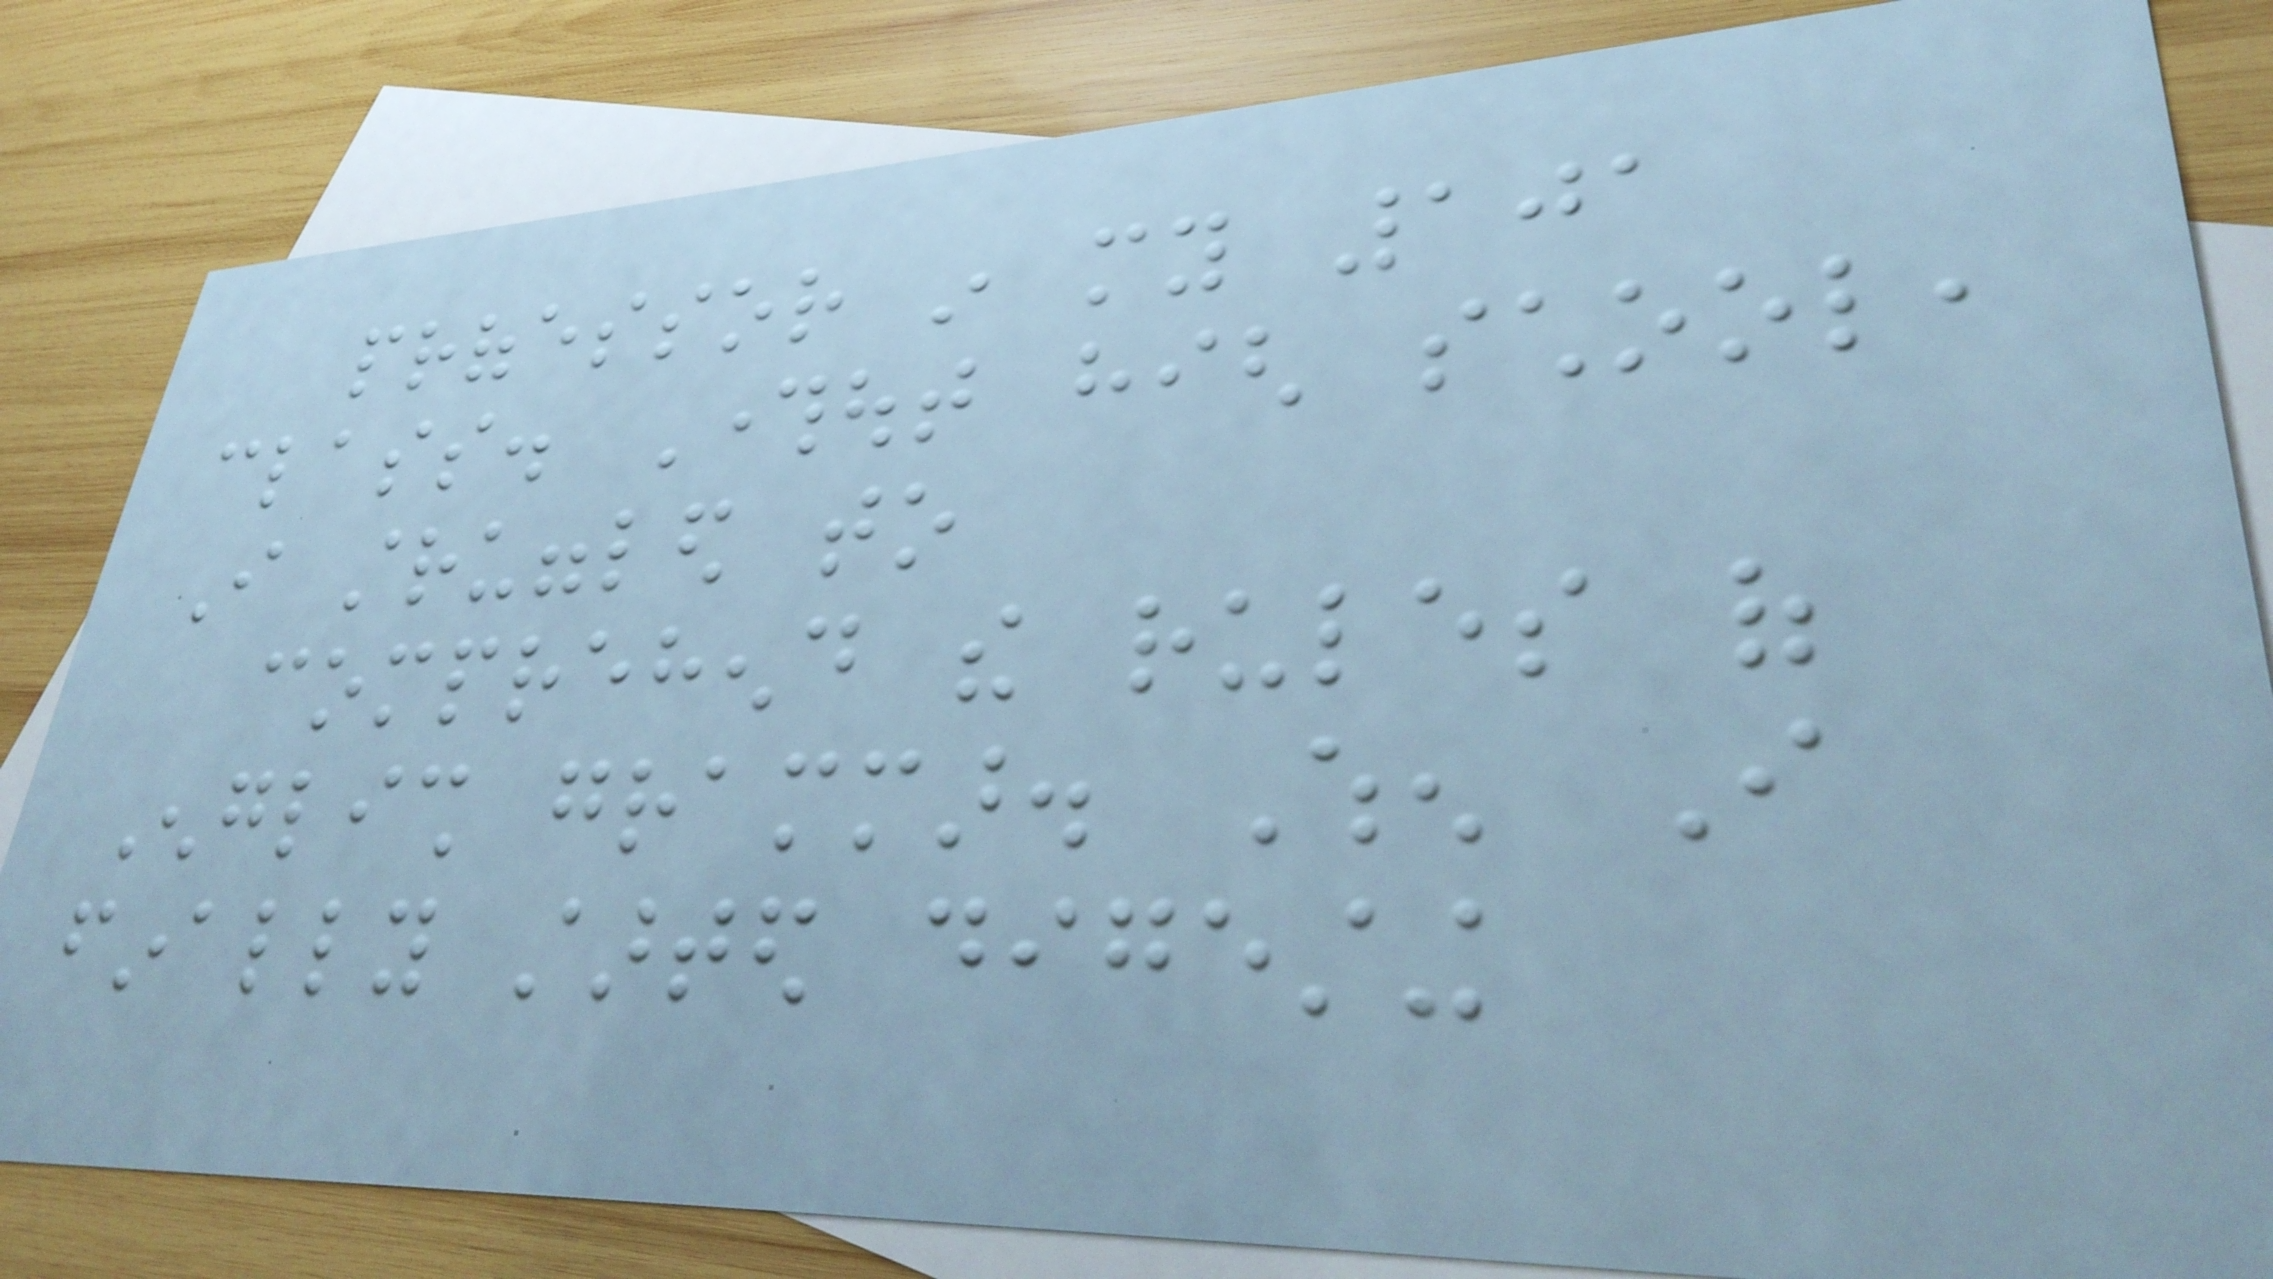professor in my 101
class. Throughout high school,
I struggled to
comprehend the rules of
English grammar. When I
finally started digesting
